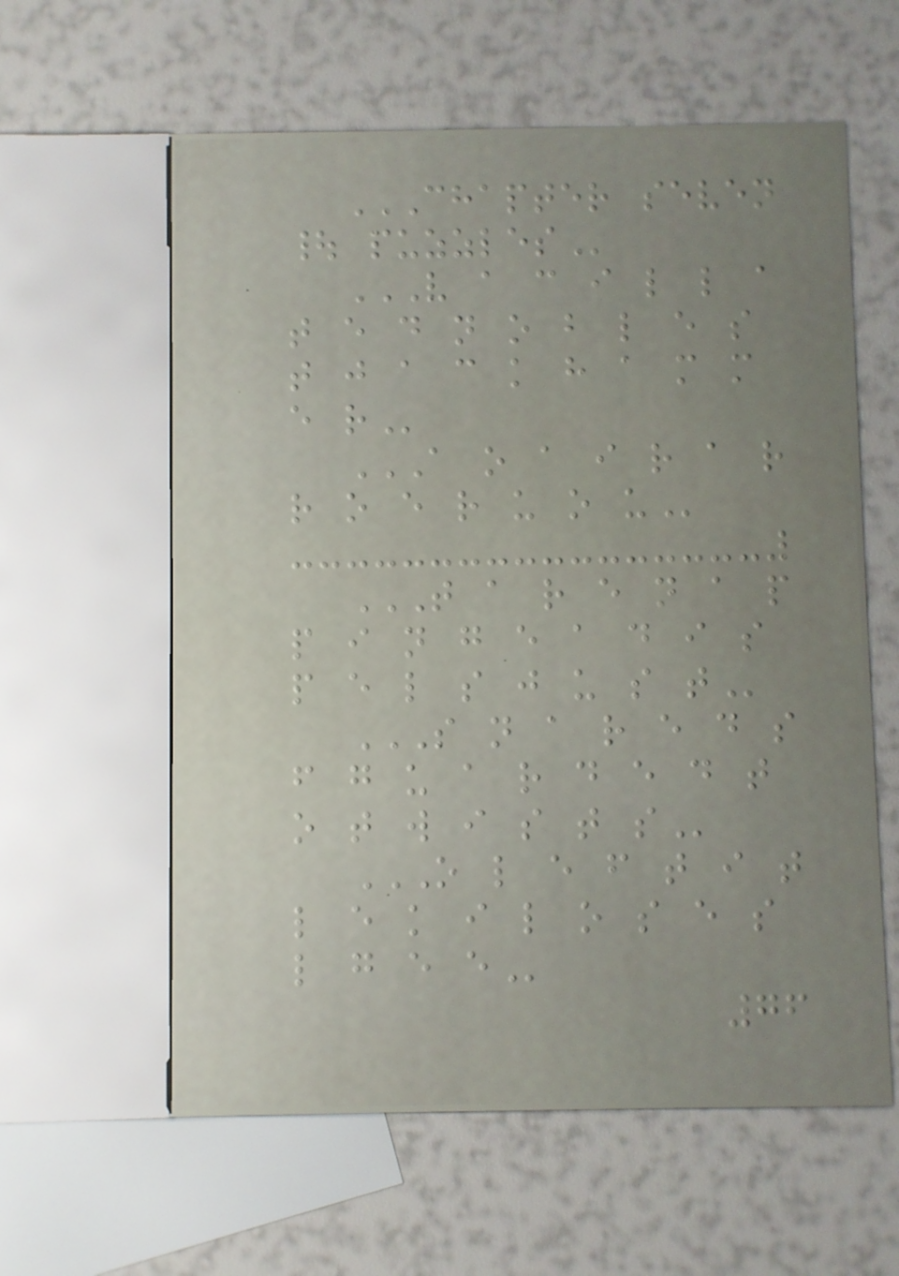CHAPTER SEVEN
| PUZZLES
V A C I L L A
T E D N O B L E S
T J A C K H A M M
E R
A O A I R A R
R O E R U O U
T A R E N A P
P I N G E A D I S
P E L S J U S T
S N A R E D S
F G U A R D E D T
O T W I S T S
O L E F T I T
L E K I L O S E S
L G E E
76
